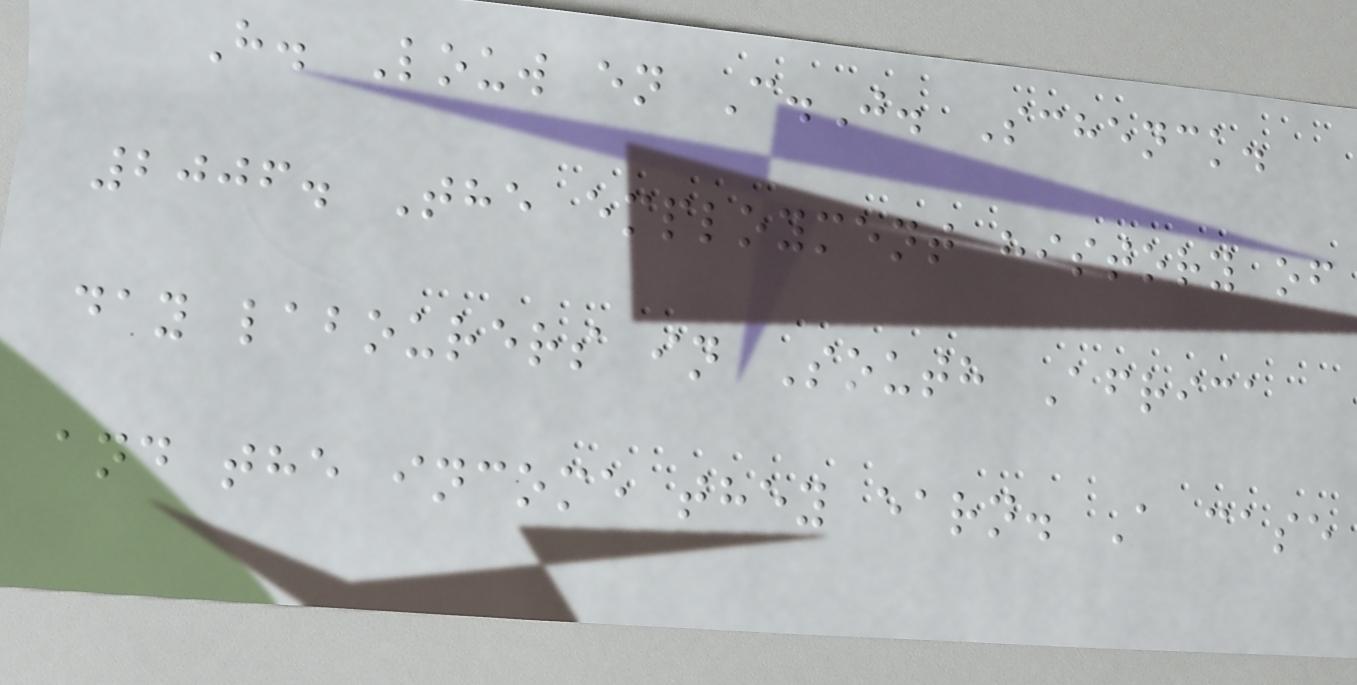H. Louw en C.J. Schenck.
2006. The employment history of
day labourers in South Africa
and the income they earn. A case
